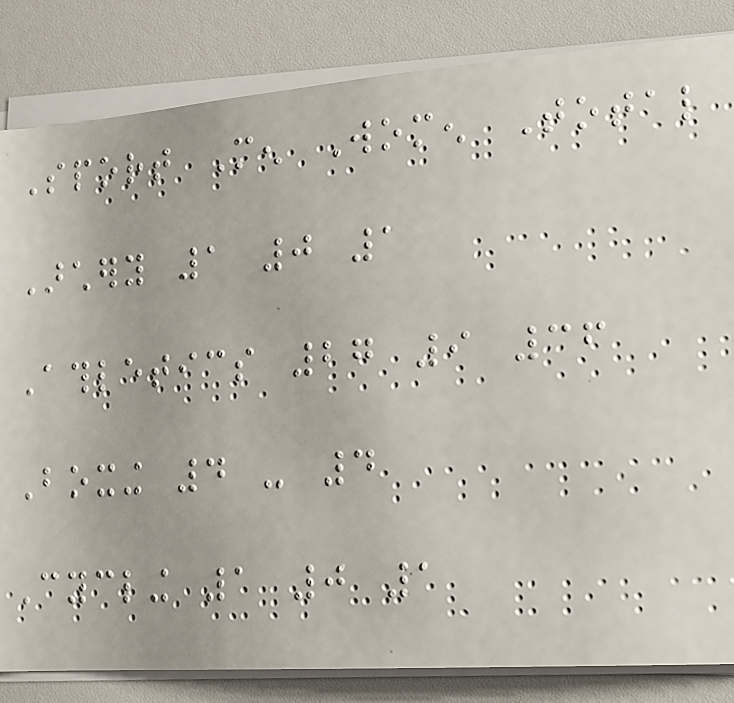Sport Men Women Total
Archery 1 0 1
Athletics 27 9 36
Boxing 4 - 4
Cycling 1 0 1
